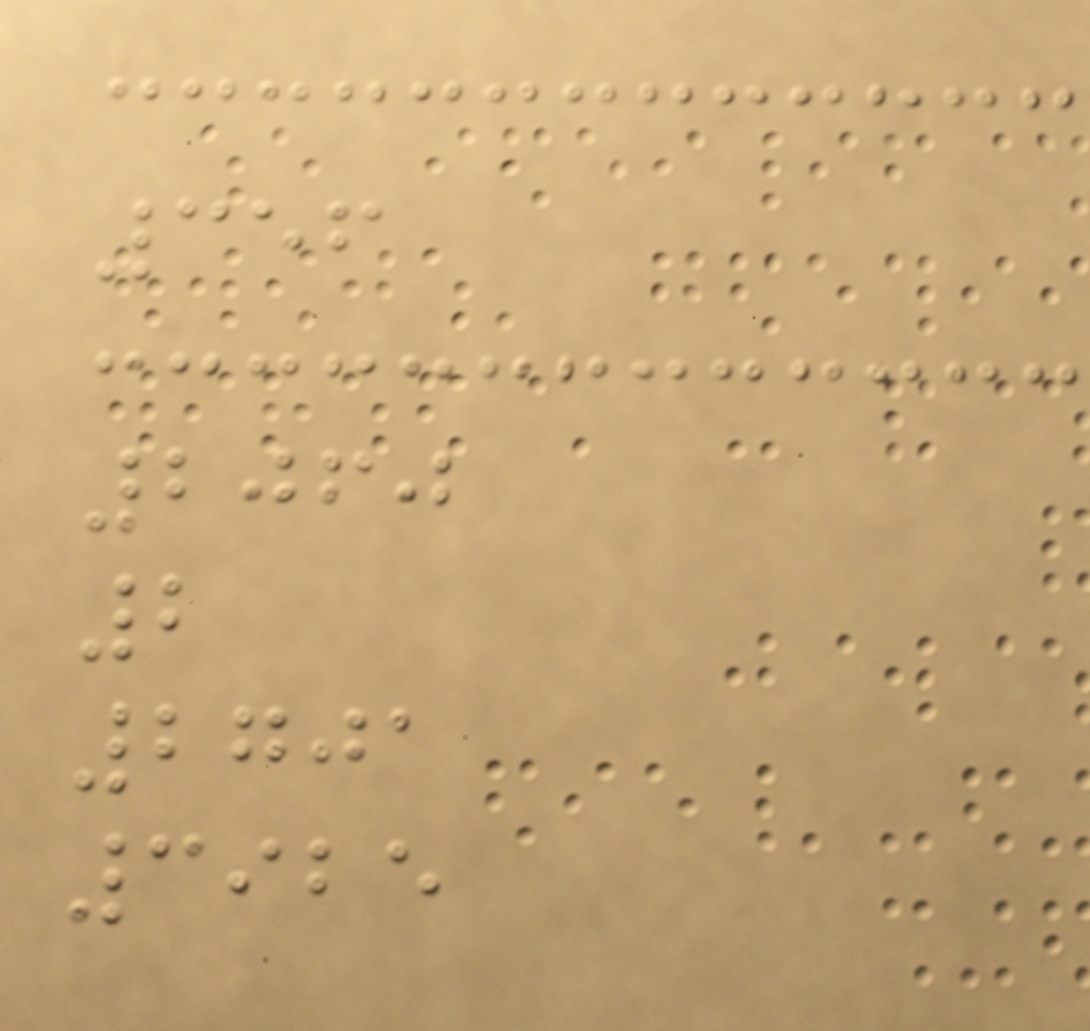356
2060
2
2701
3925
